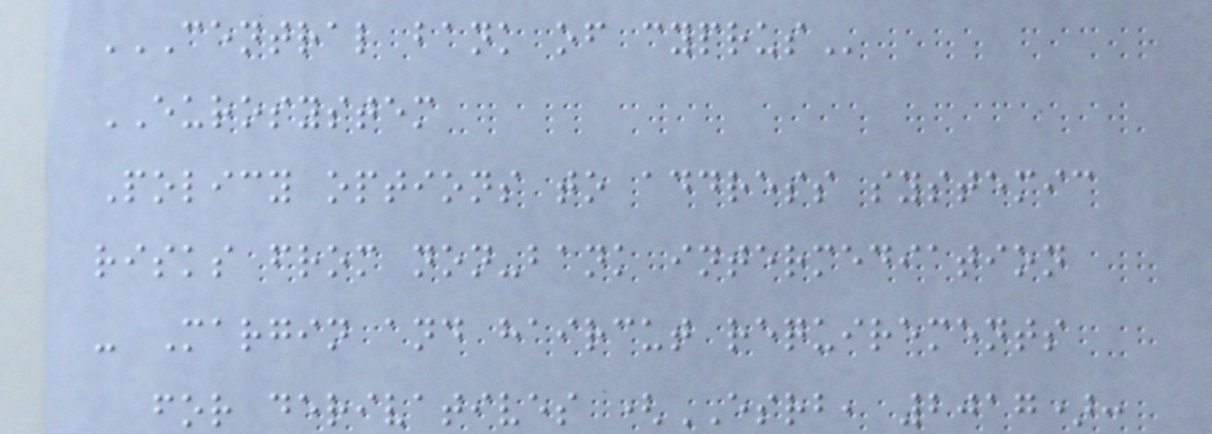CENTRAL BANK OF CYPRUS
EUROSYSTEM
Policy options to address systemic
risks from non-bank intermediation
- Margin and haircut requirements
for derivatives (ESRB, 2017):
